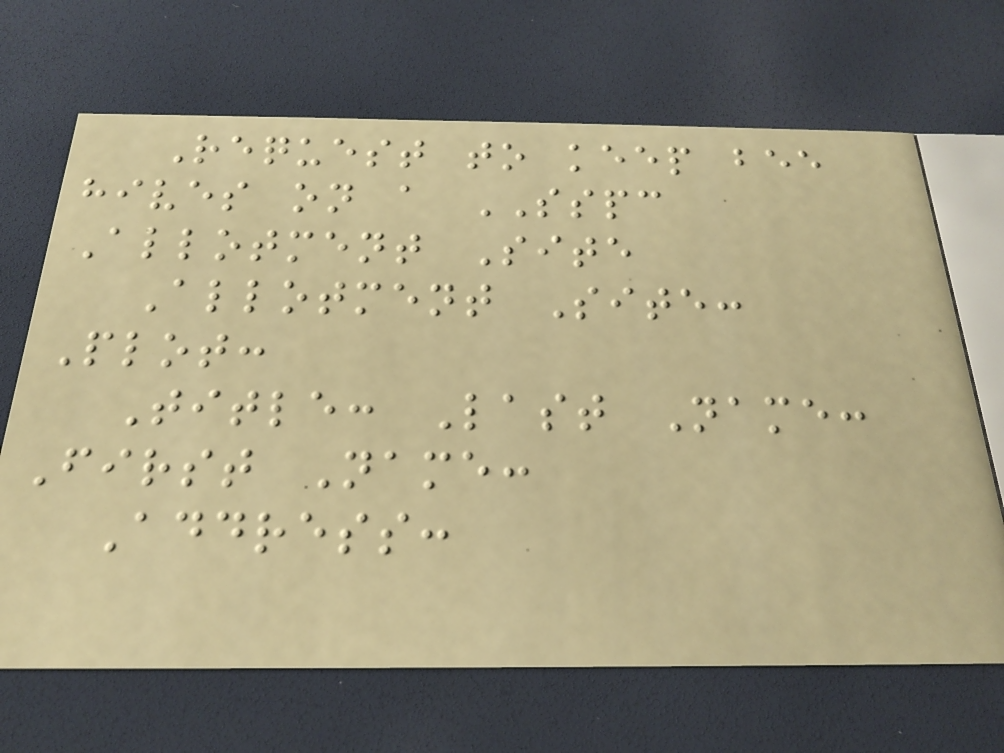Request to keep bee
hives on a SSPC
Allotment Site
Allotment Site:
Plot:
Title: Last Name:
First Name:
Address:
